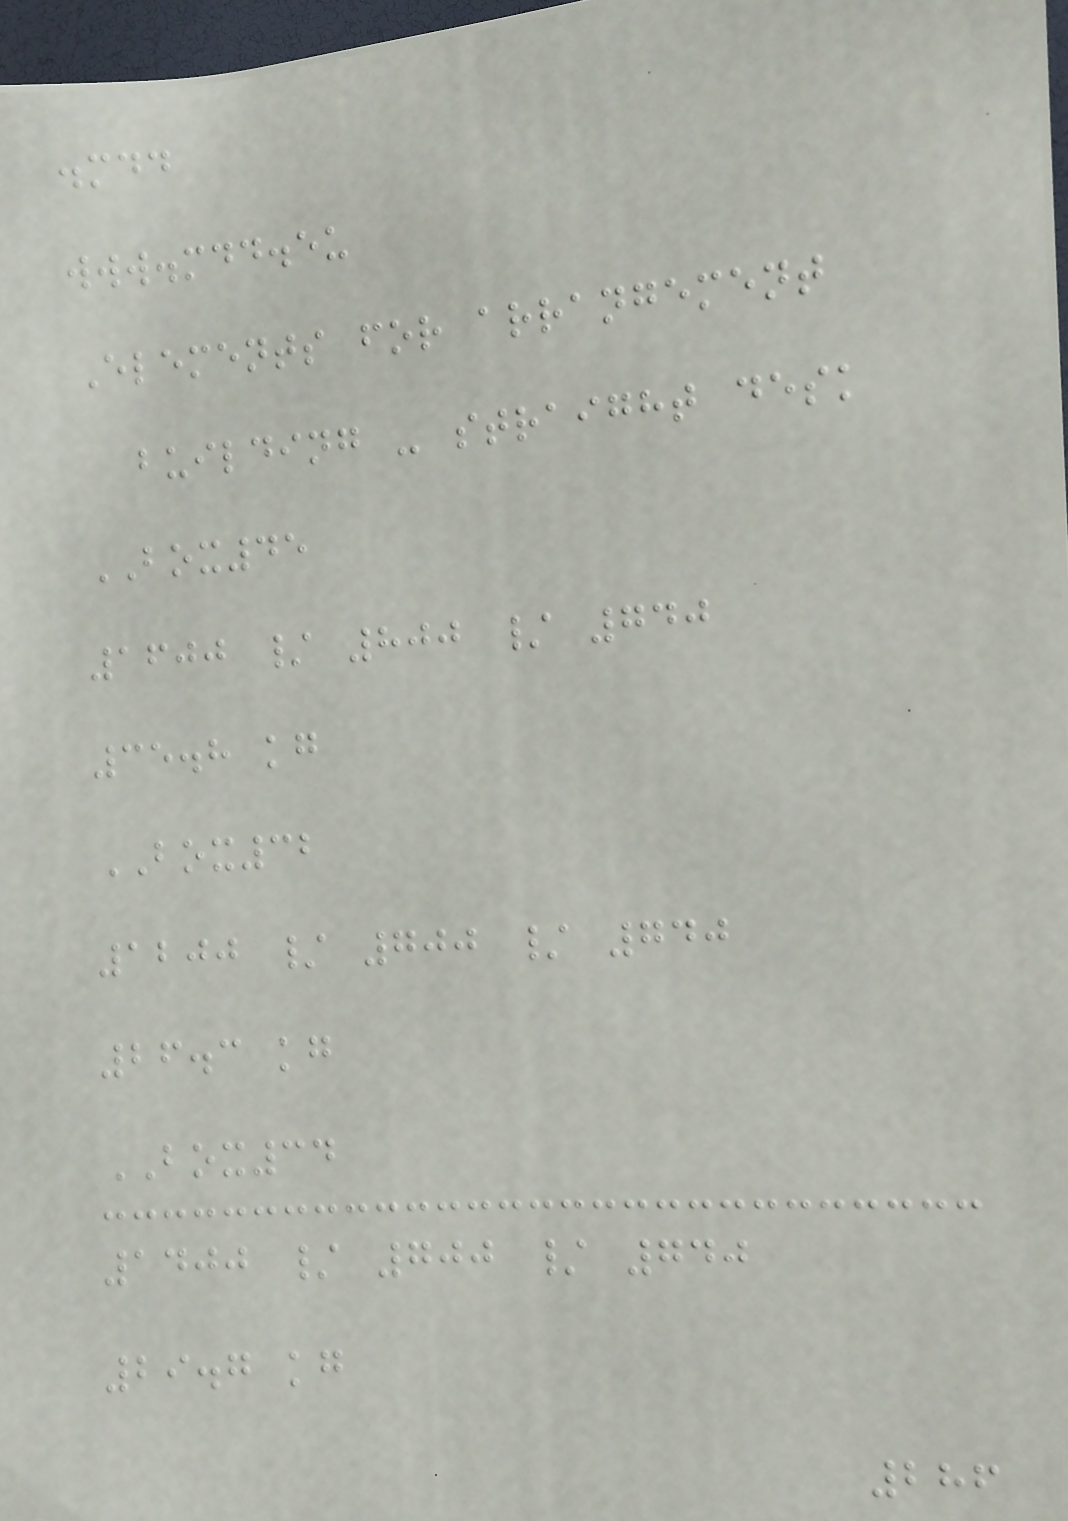.mdd
www.mdd.eu
Elements for arrangement
building - straight desk
BOX45
1600 / 800 / 740
35.8 kg
BOX32
1200 / 700 / 740
26.3 kg
BOX34
1400 / 700 / 740
29.7 kg
286
